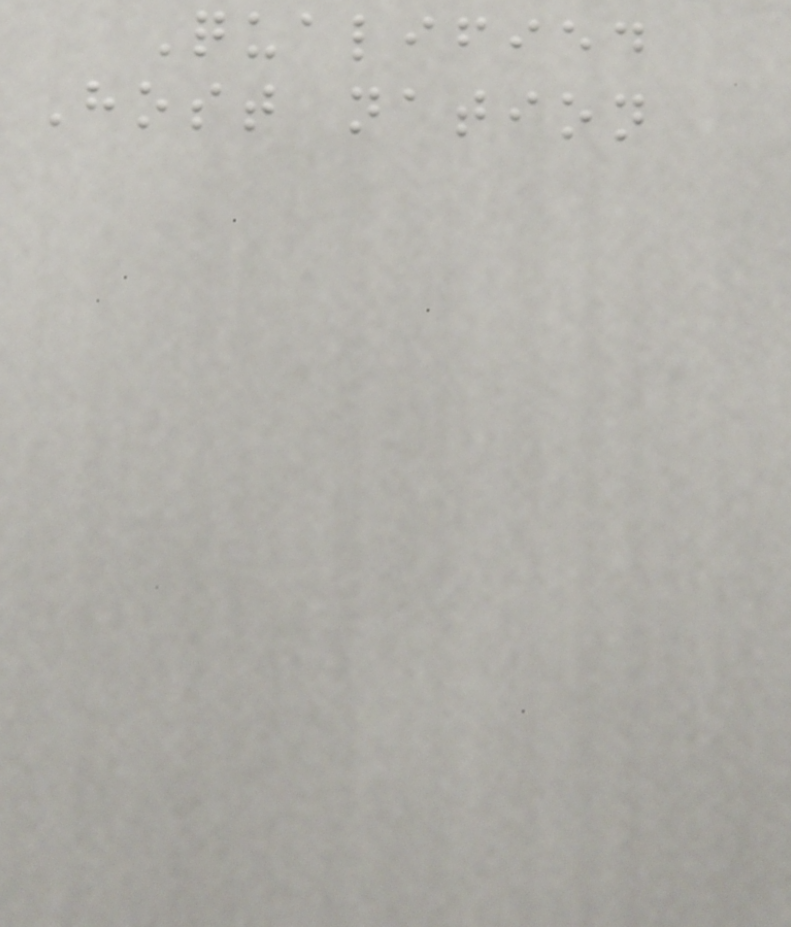Qualified
Host nation
